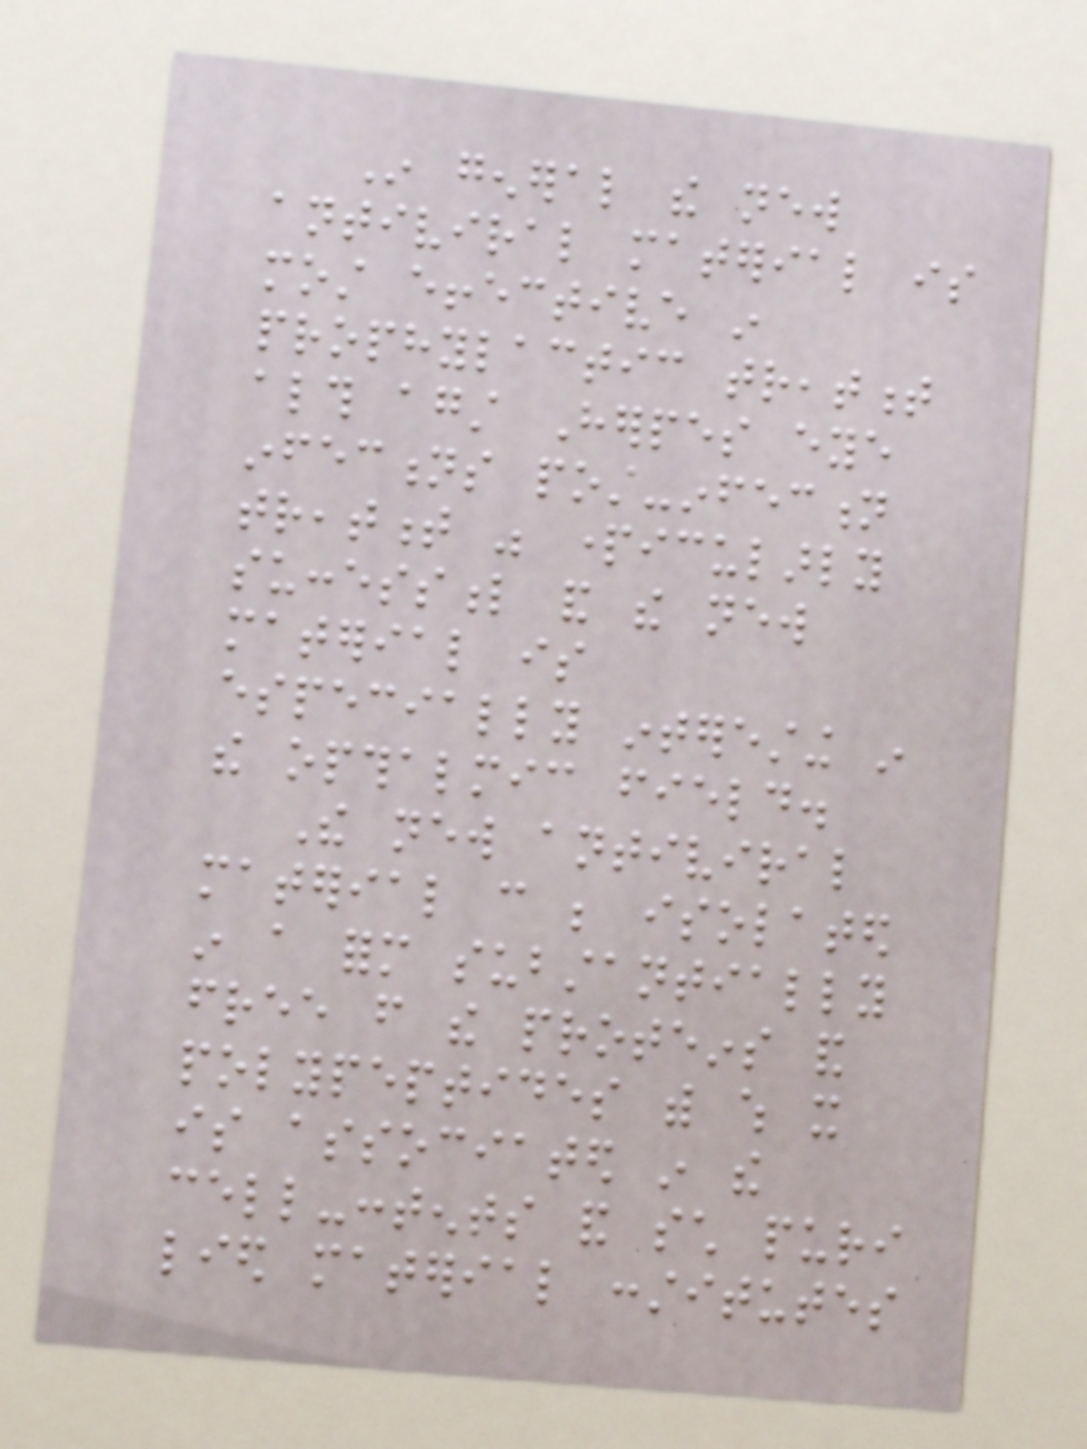In general the new
antiviral material is
most effective in
prophylactic treatment
although against Herpes eye
infections post-infection
treatment was particularly
successful and the new
material is
especially interesting in
the opthalmic field.
The new antiviral
material can be isolated
in a form substantially
free from the proteins and
polypeptides with which it
is associated in the
cell-contents and such puri
lied material constitutes
